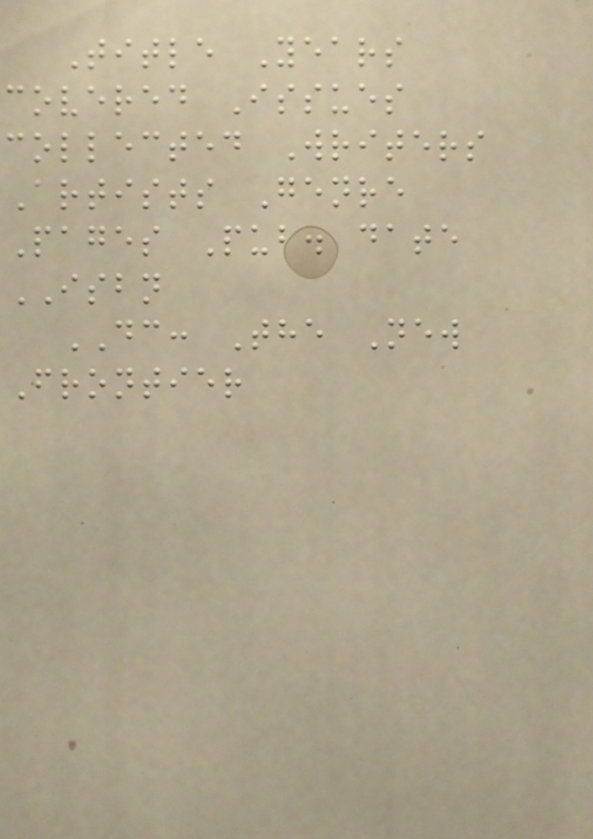Title Years
covered Issues
collected Writers
Artists Genre
Pages Pub. date
ISBN
DC: The New
Frontier
